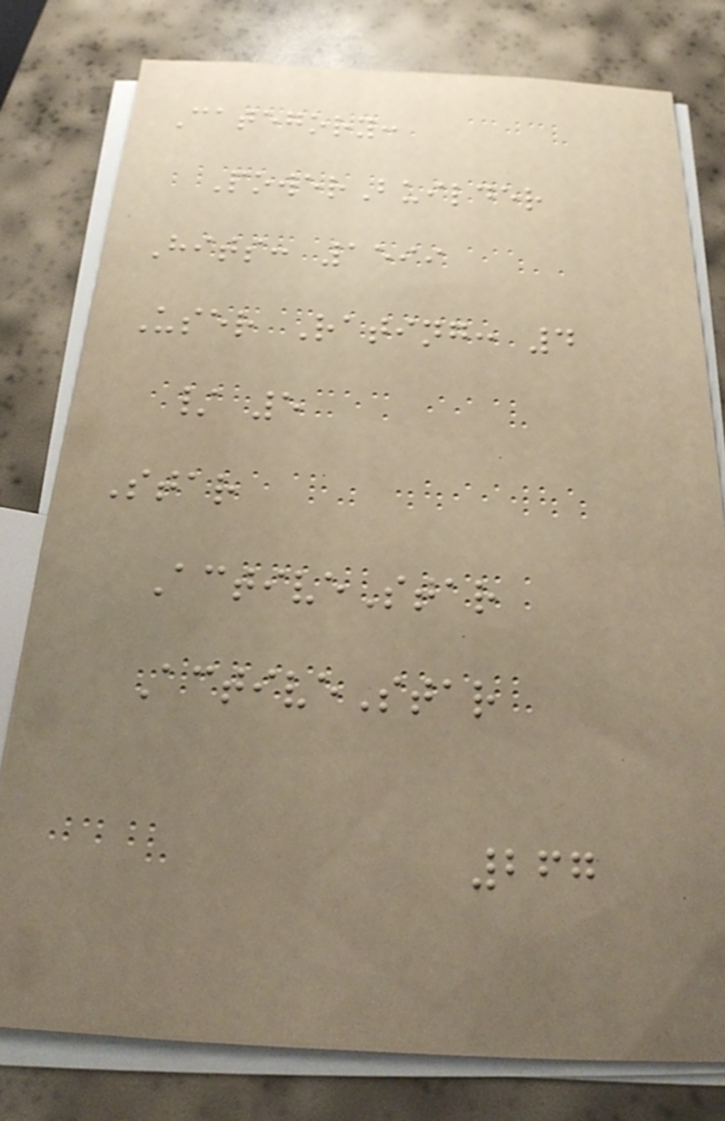Category:
PowerBuilder
Hits: 1599
User Rating: 4
/ 5
Star
ActiveStar
ActiveStar
267
